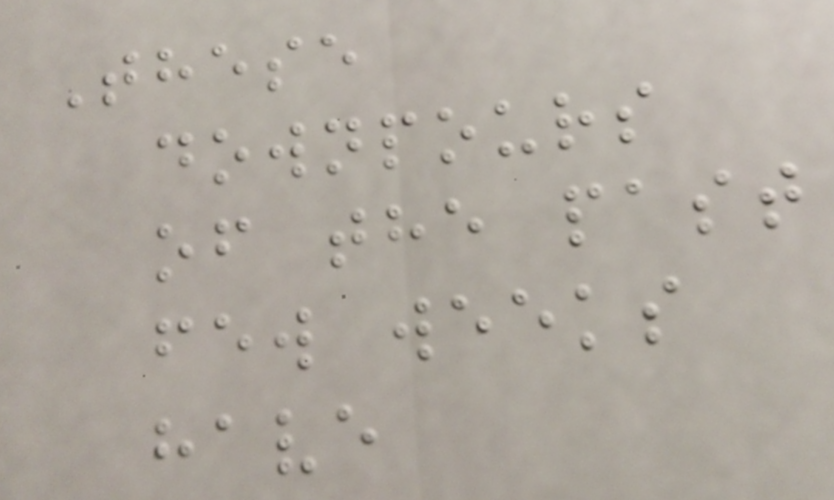These
downpours
of the past
few weeks
have
